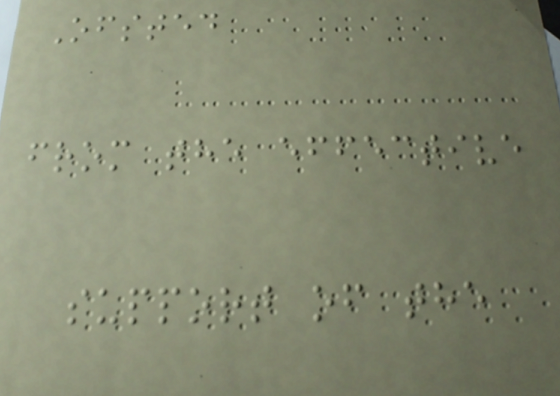Ofsted
from the effective
support of the
